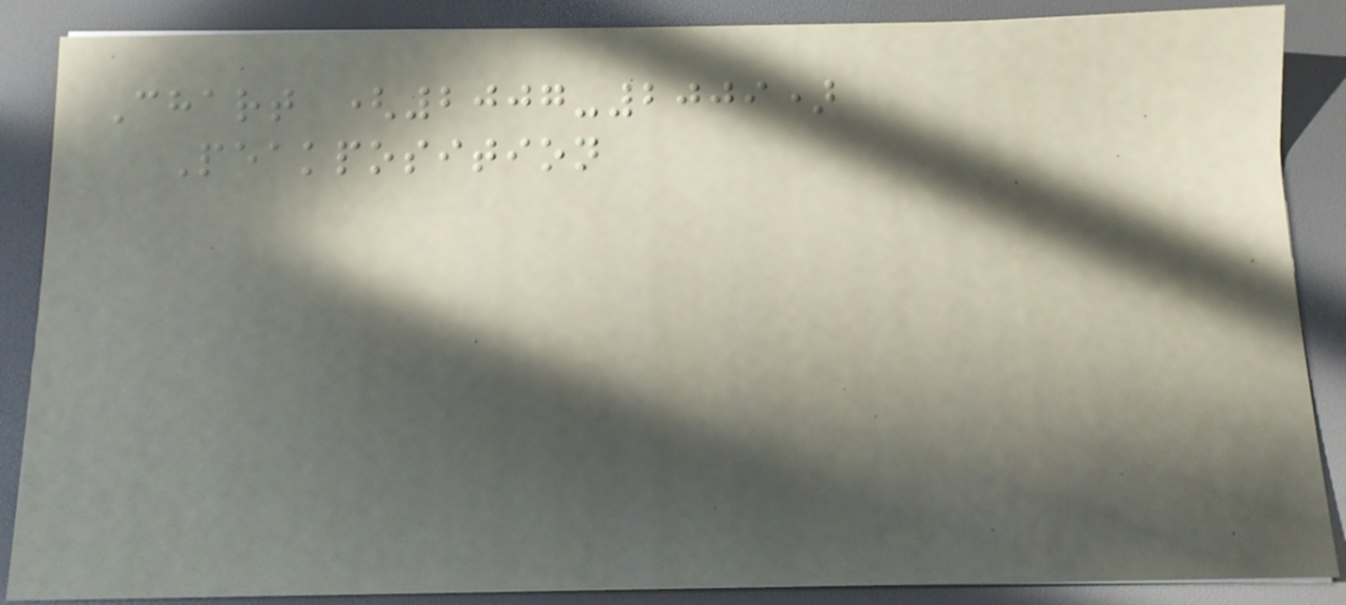Chart (2007-2009)
Peakposition
